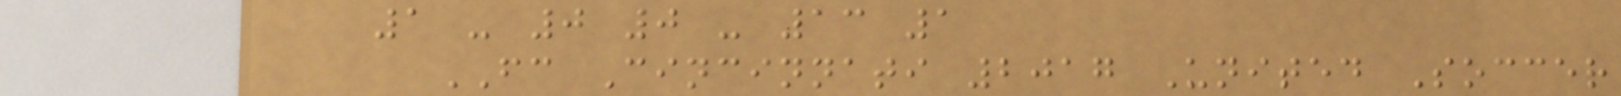1 - 0 0 - 13 1
FC Cincinnati 2017 United Soccer
